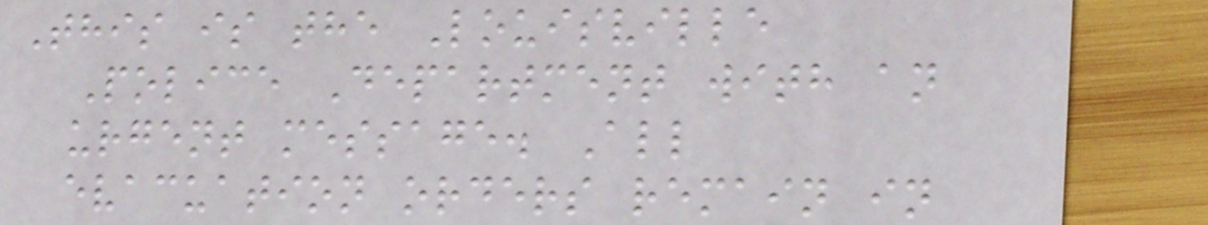This is the Louisville
Police Department with an
urgent message. All
evacuation orders remain in
